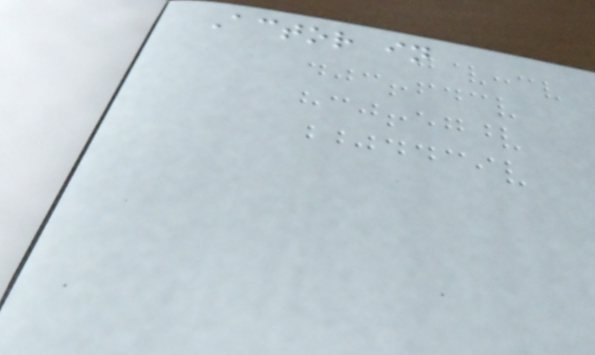Actor in
